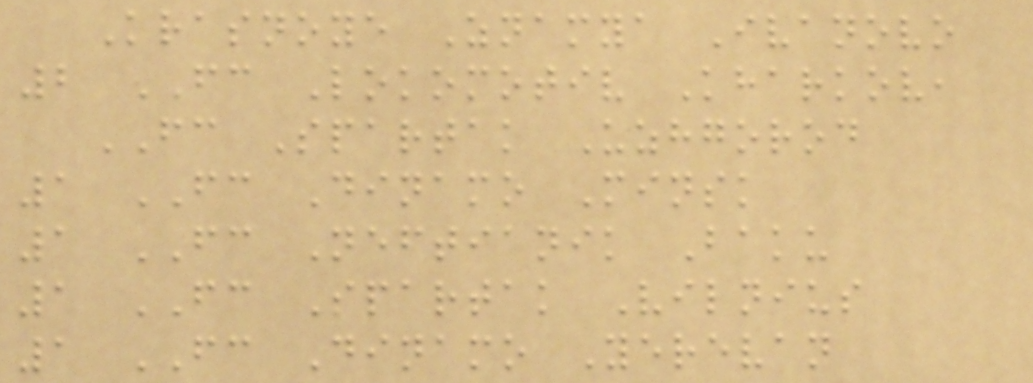Krasnoye Znamya Ivanovo
2 FC Lokomotiv Kharkov,
FC Spartak Uzhgorod
1 FC Dinamo Minsk
1 FC Neftianik Baku
1 FC Spartak Vilnius
1 FC Dinamo Yerevan
